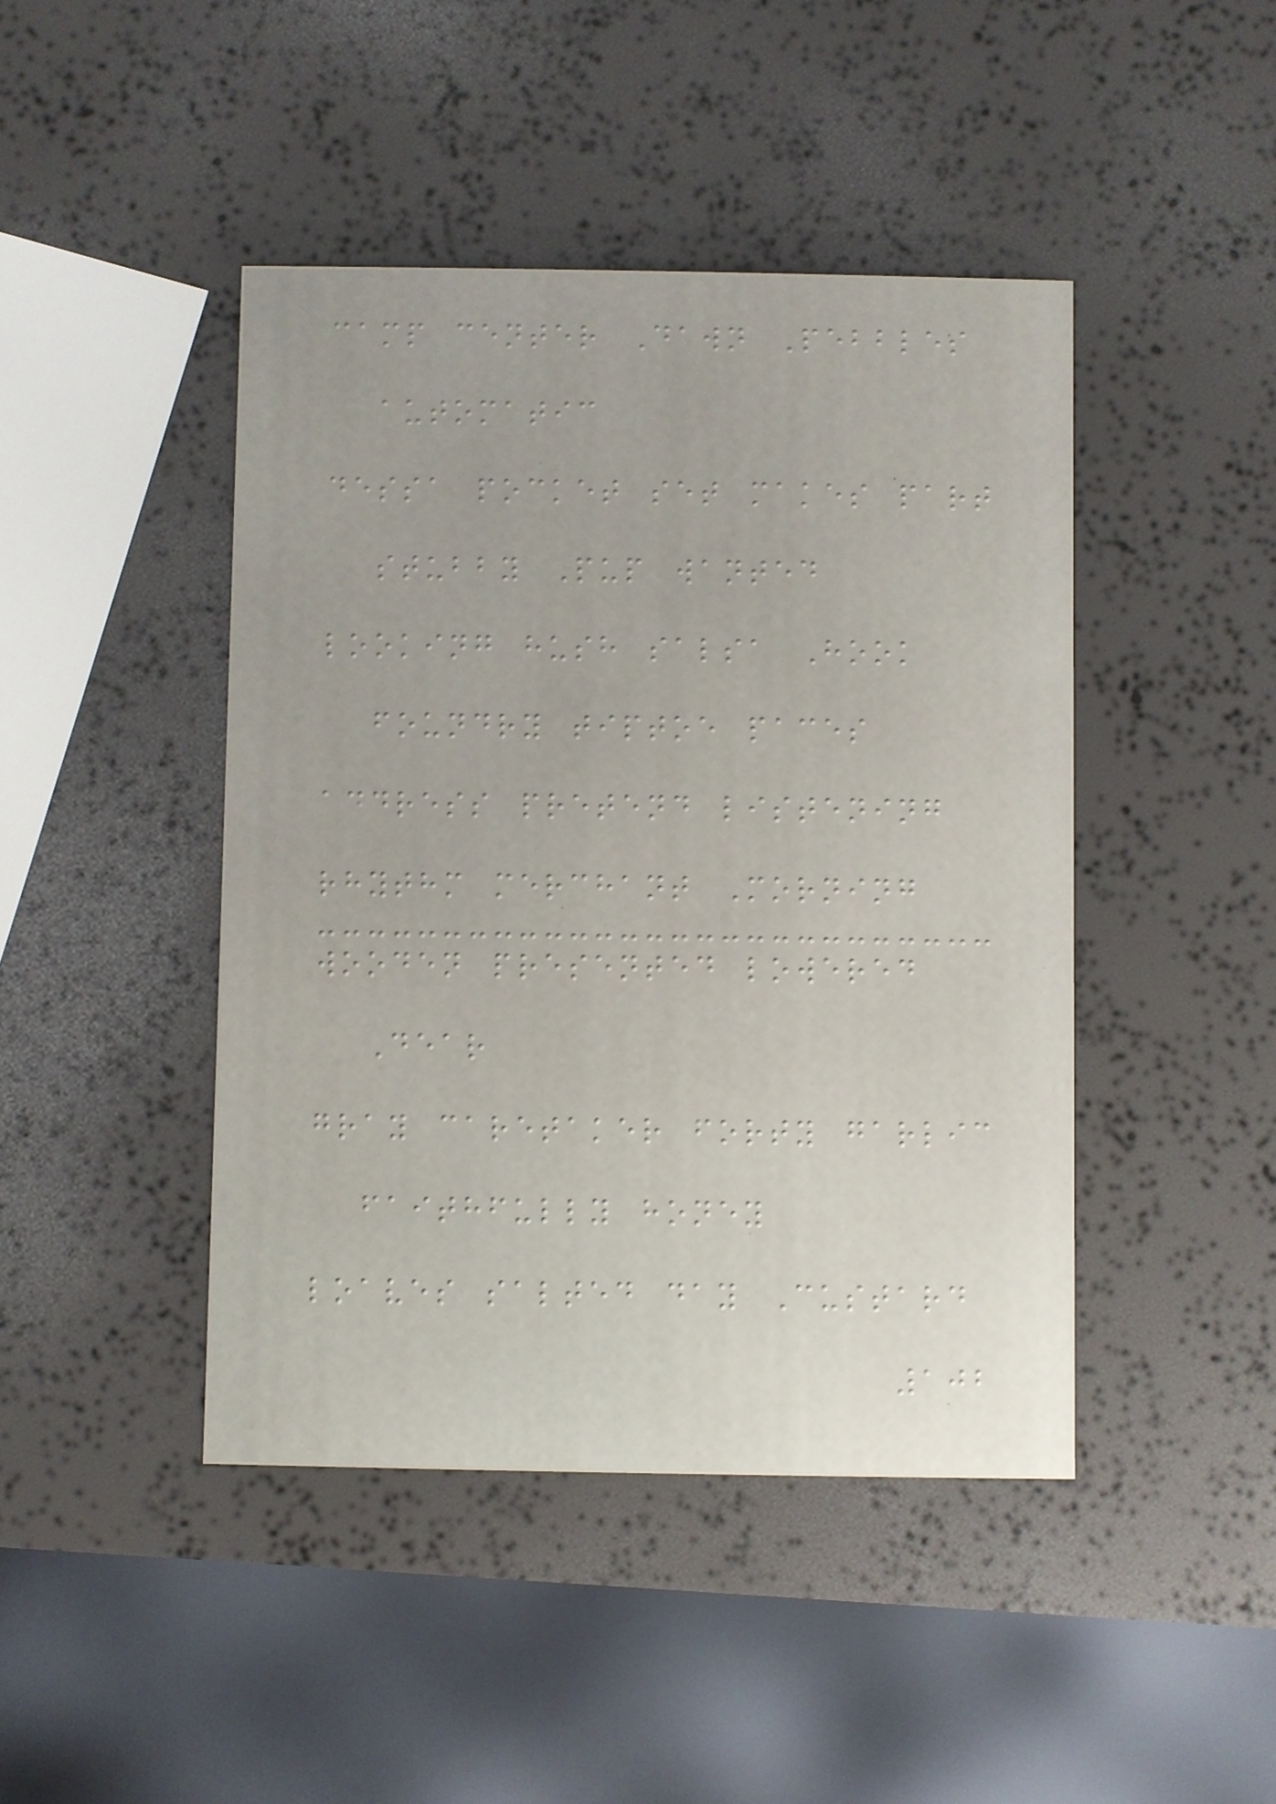camp center Dawn Pebbles
automatic
dessa pocket set makes part
stubby Pup wanted
looking hush salsa Hook
foundry tiptoe paces
address pretend listening
rhythm merchant Morning
wooden presented lowered
Dear
gray caretaker forty garlic
faithfully honey
loaves salted day Custard
102
